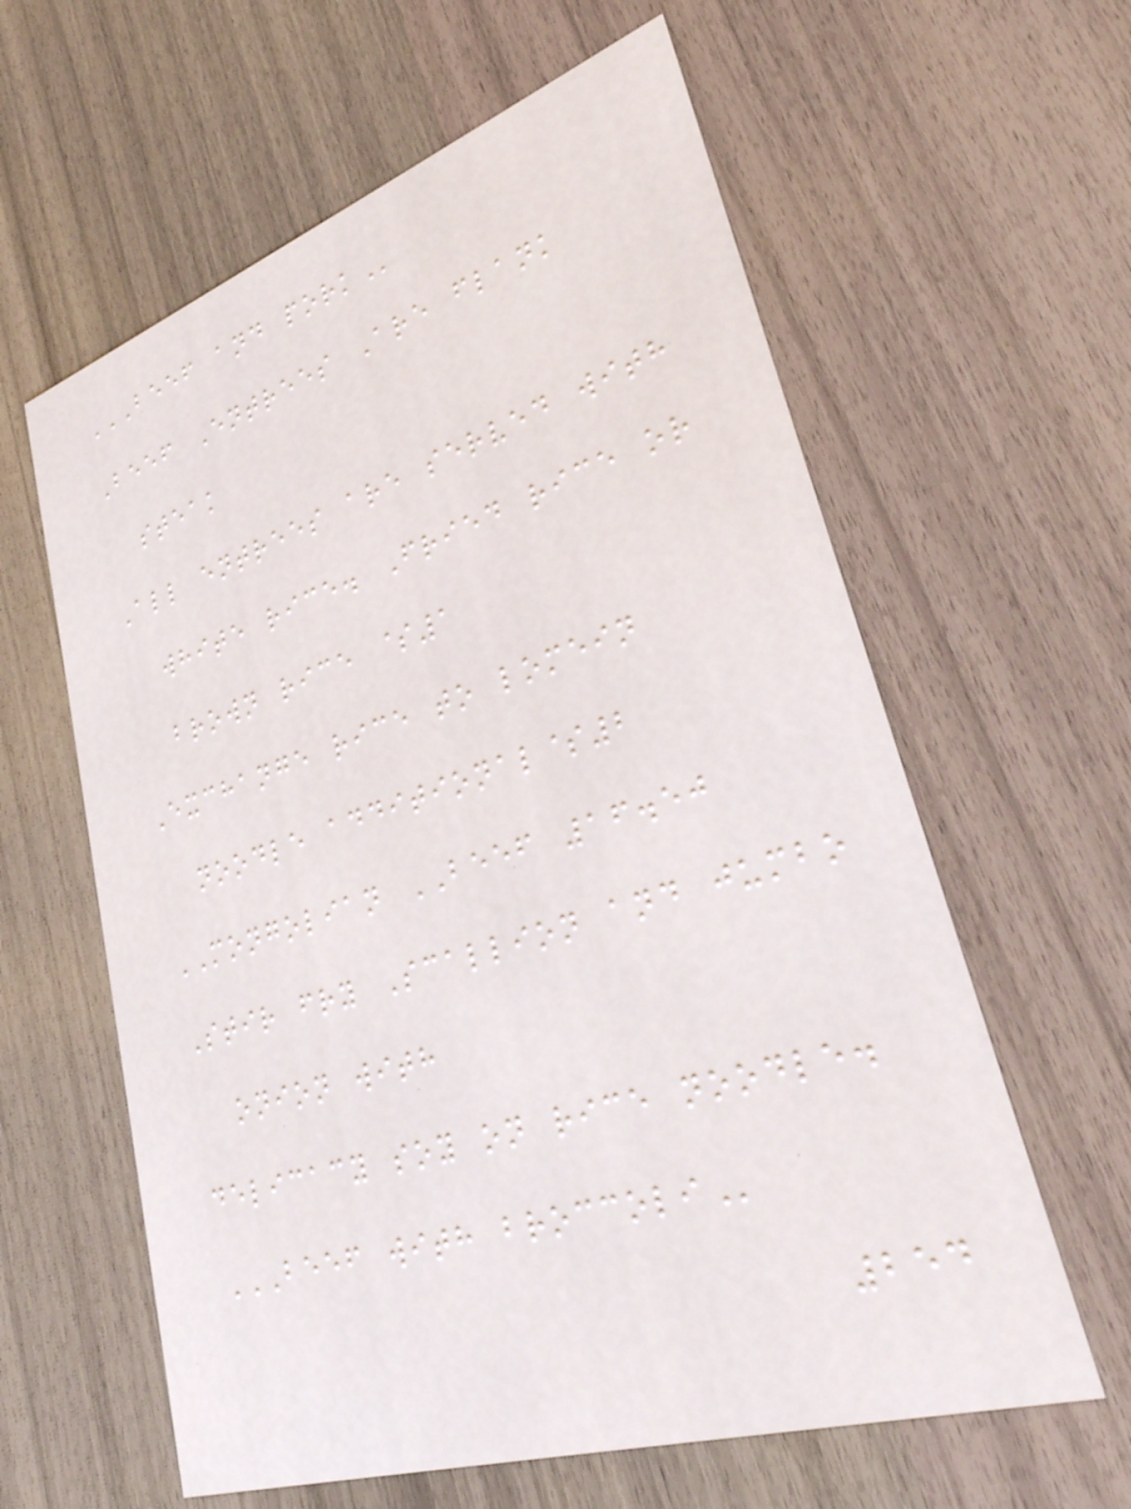BEEF AND PORK
Beef Entrees Are flank
steak
All entrees are served with
white rice. Fried rice or
brown rice $1
Exchange rice to lomein
noodle additional$2
MONGOLIAN BEEF 16.50
Stir fry Scallion and jumbo
onion with
delicacy soy on rice noodle.
BEEF WITH BROCCOLI
254
